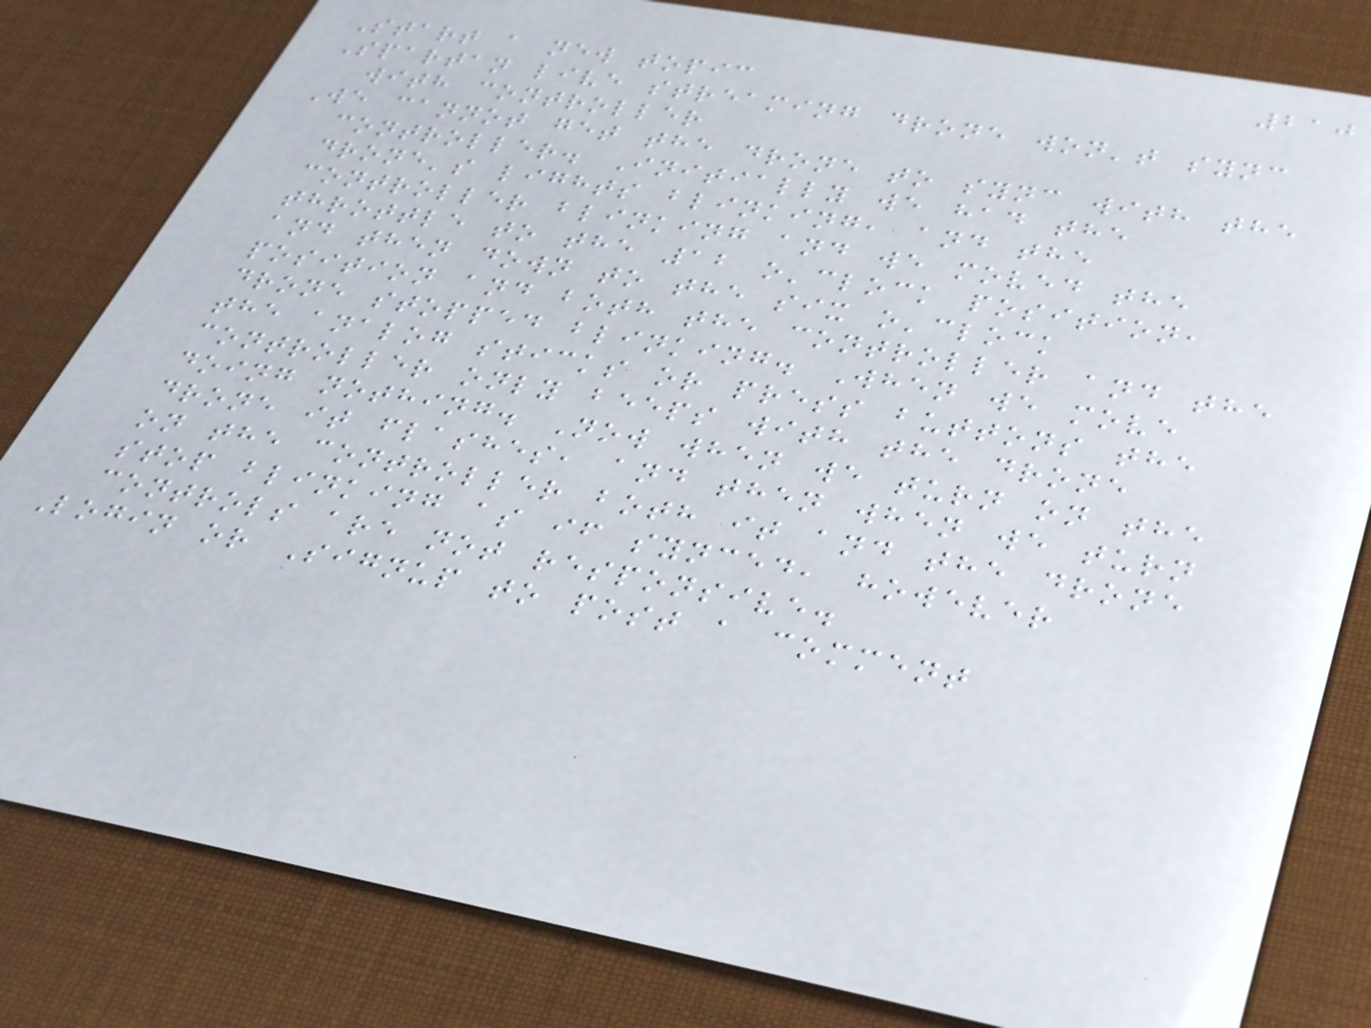210
Start a new topic
Spartan live streaming drone won't sync
with controller
We cannot get the drone to sync with the
controller. Initially we had the
drone's lights blinking, and the
controller blinking and we moved the
throttle to the 12 o'clock position,
and then down to the six o'clock
position and both the controller and the
drone stopped blinking. When we move
the analog sticks or press buttons the
controller only beeps with the drone
doing nothing. Now when we turn on the
drone it flashes, and then when we turn
on the controller both it and the drone
stop blinking as if synced, however
controls are not responsive.
Login or Signup to post a comment
